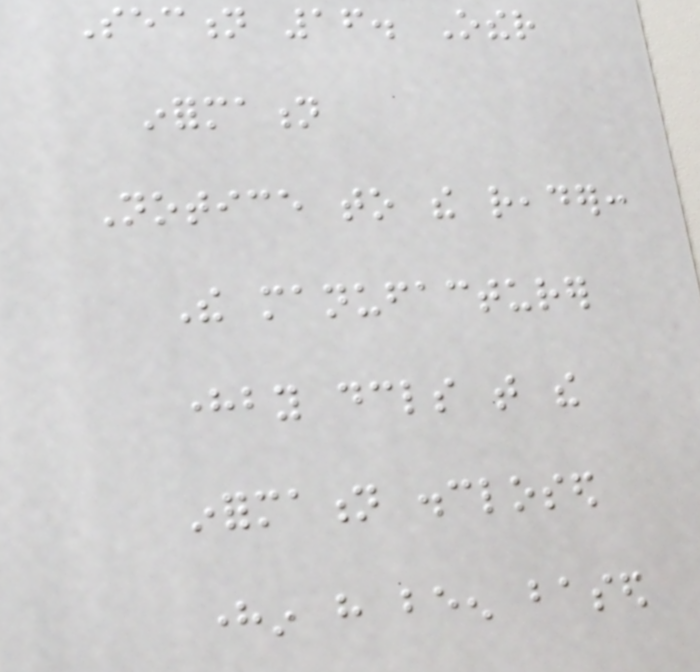Section 16. Other
information
Notice to the reader:
The manufacturer
hereby declares that the
information disclosed
herein have been based
